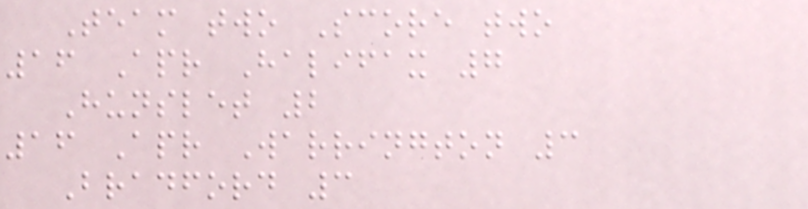Team two Score two
16 Apr Halifax 7
Hunslet 2
16 Apr Warrington 3
Bradford 3
